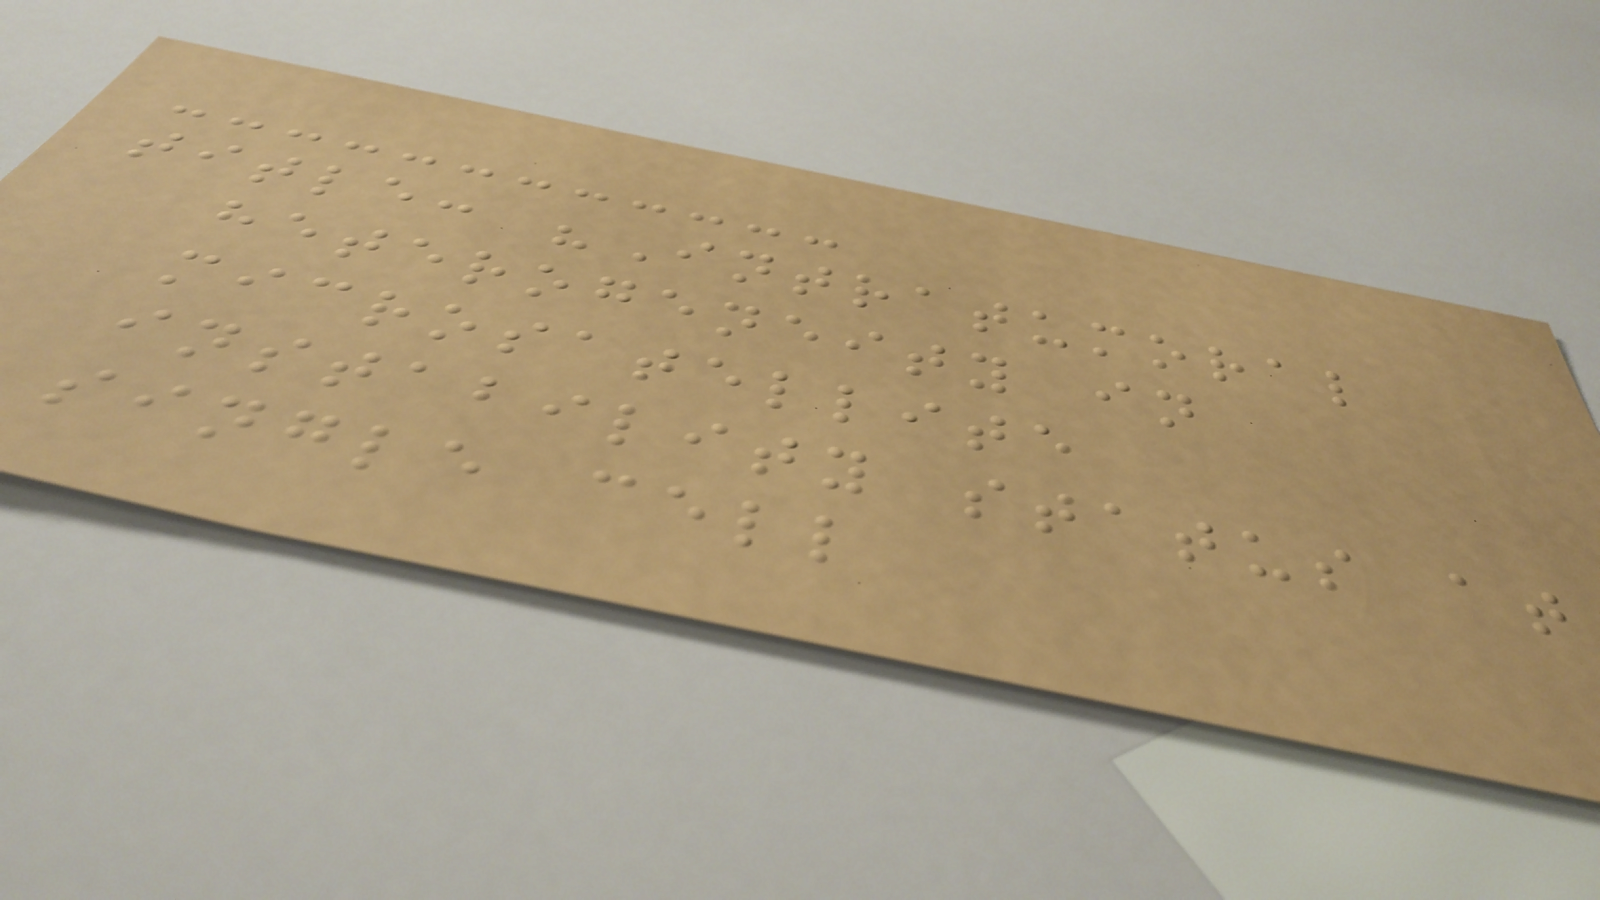title: "Intratumoral
heterogeneity in
microsatellite
instability status at
single cell
